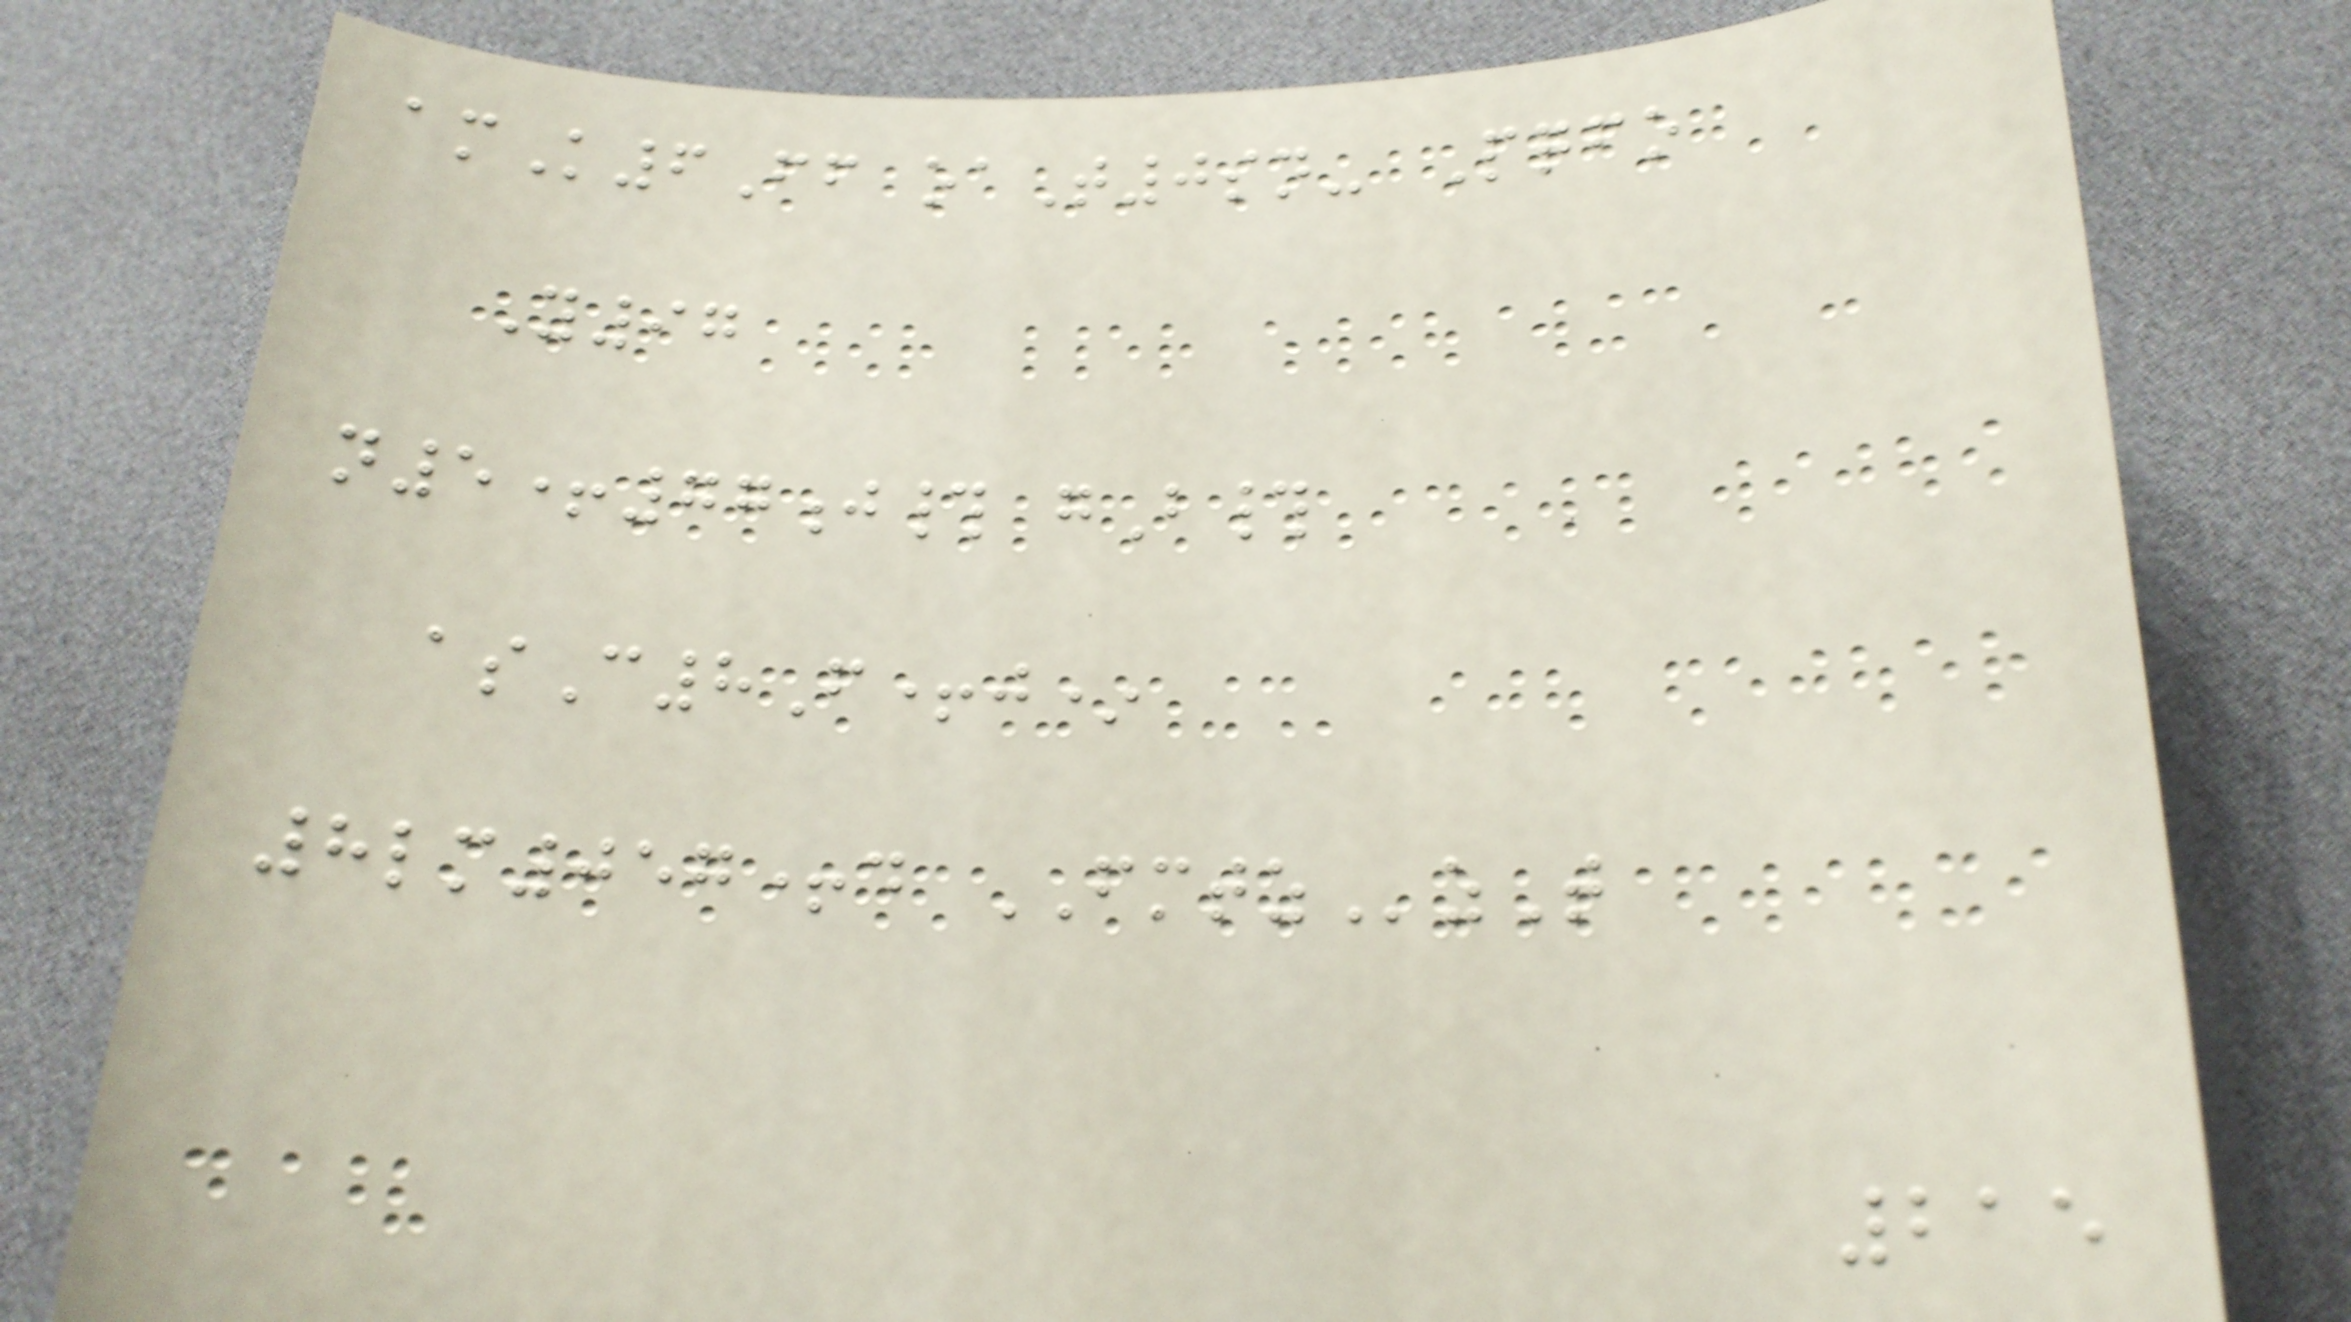amK6Ff oaT0sn- Pqfo
Y97
n5+77j# gB#
asC8F+j*
8lm057+d FMTZzT
215
